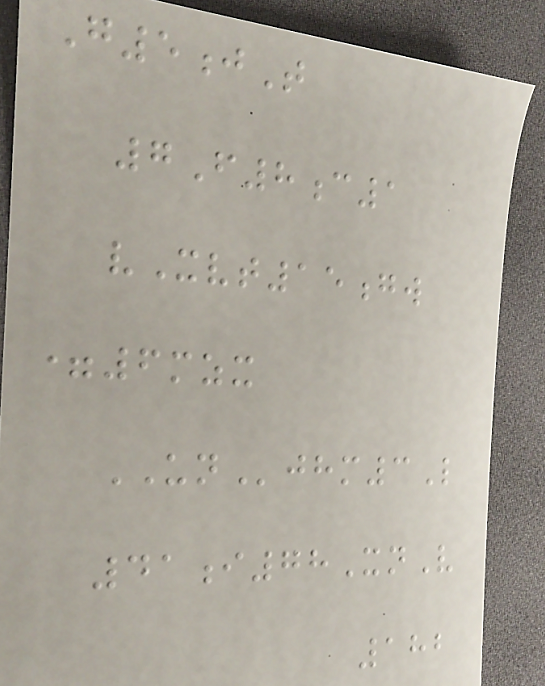G5jT
7F8c1
vXvt15gw
=6mzx
UNjhm3L
41i78XnV
182
